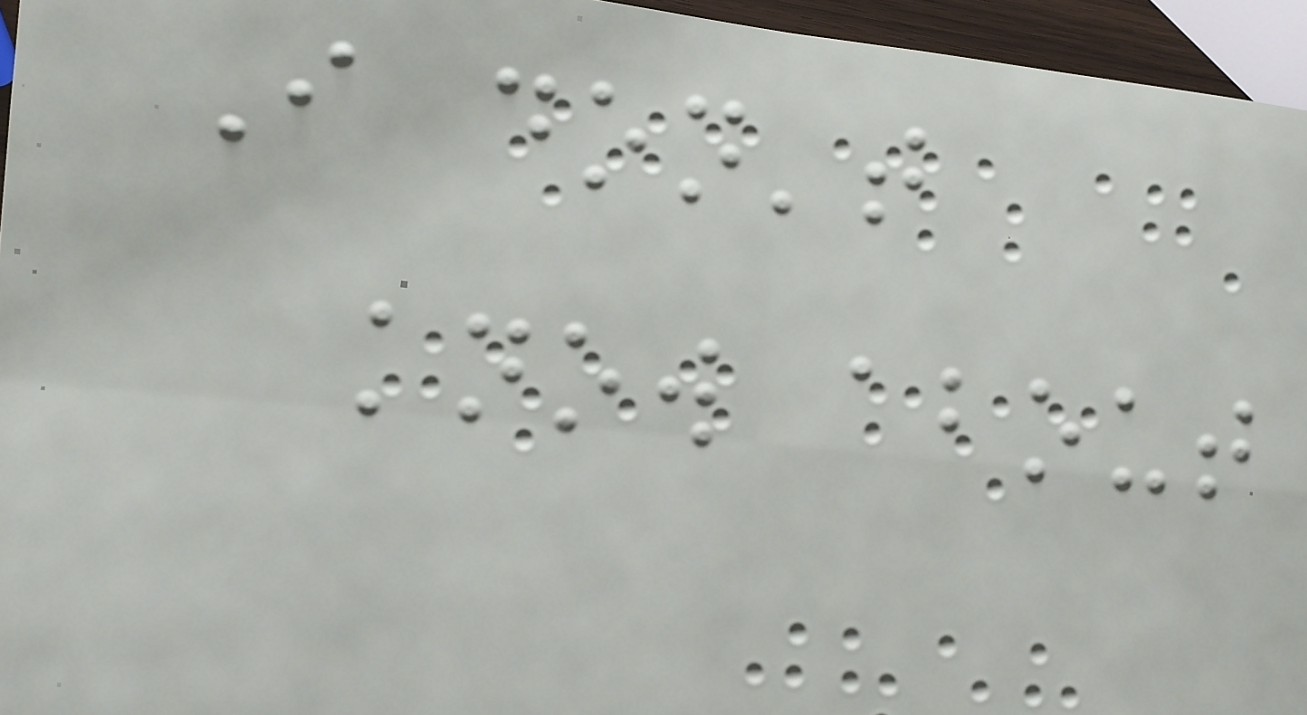I don't
know about
